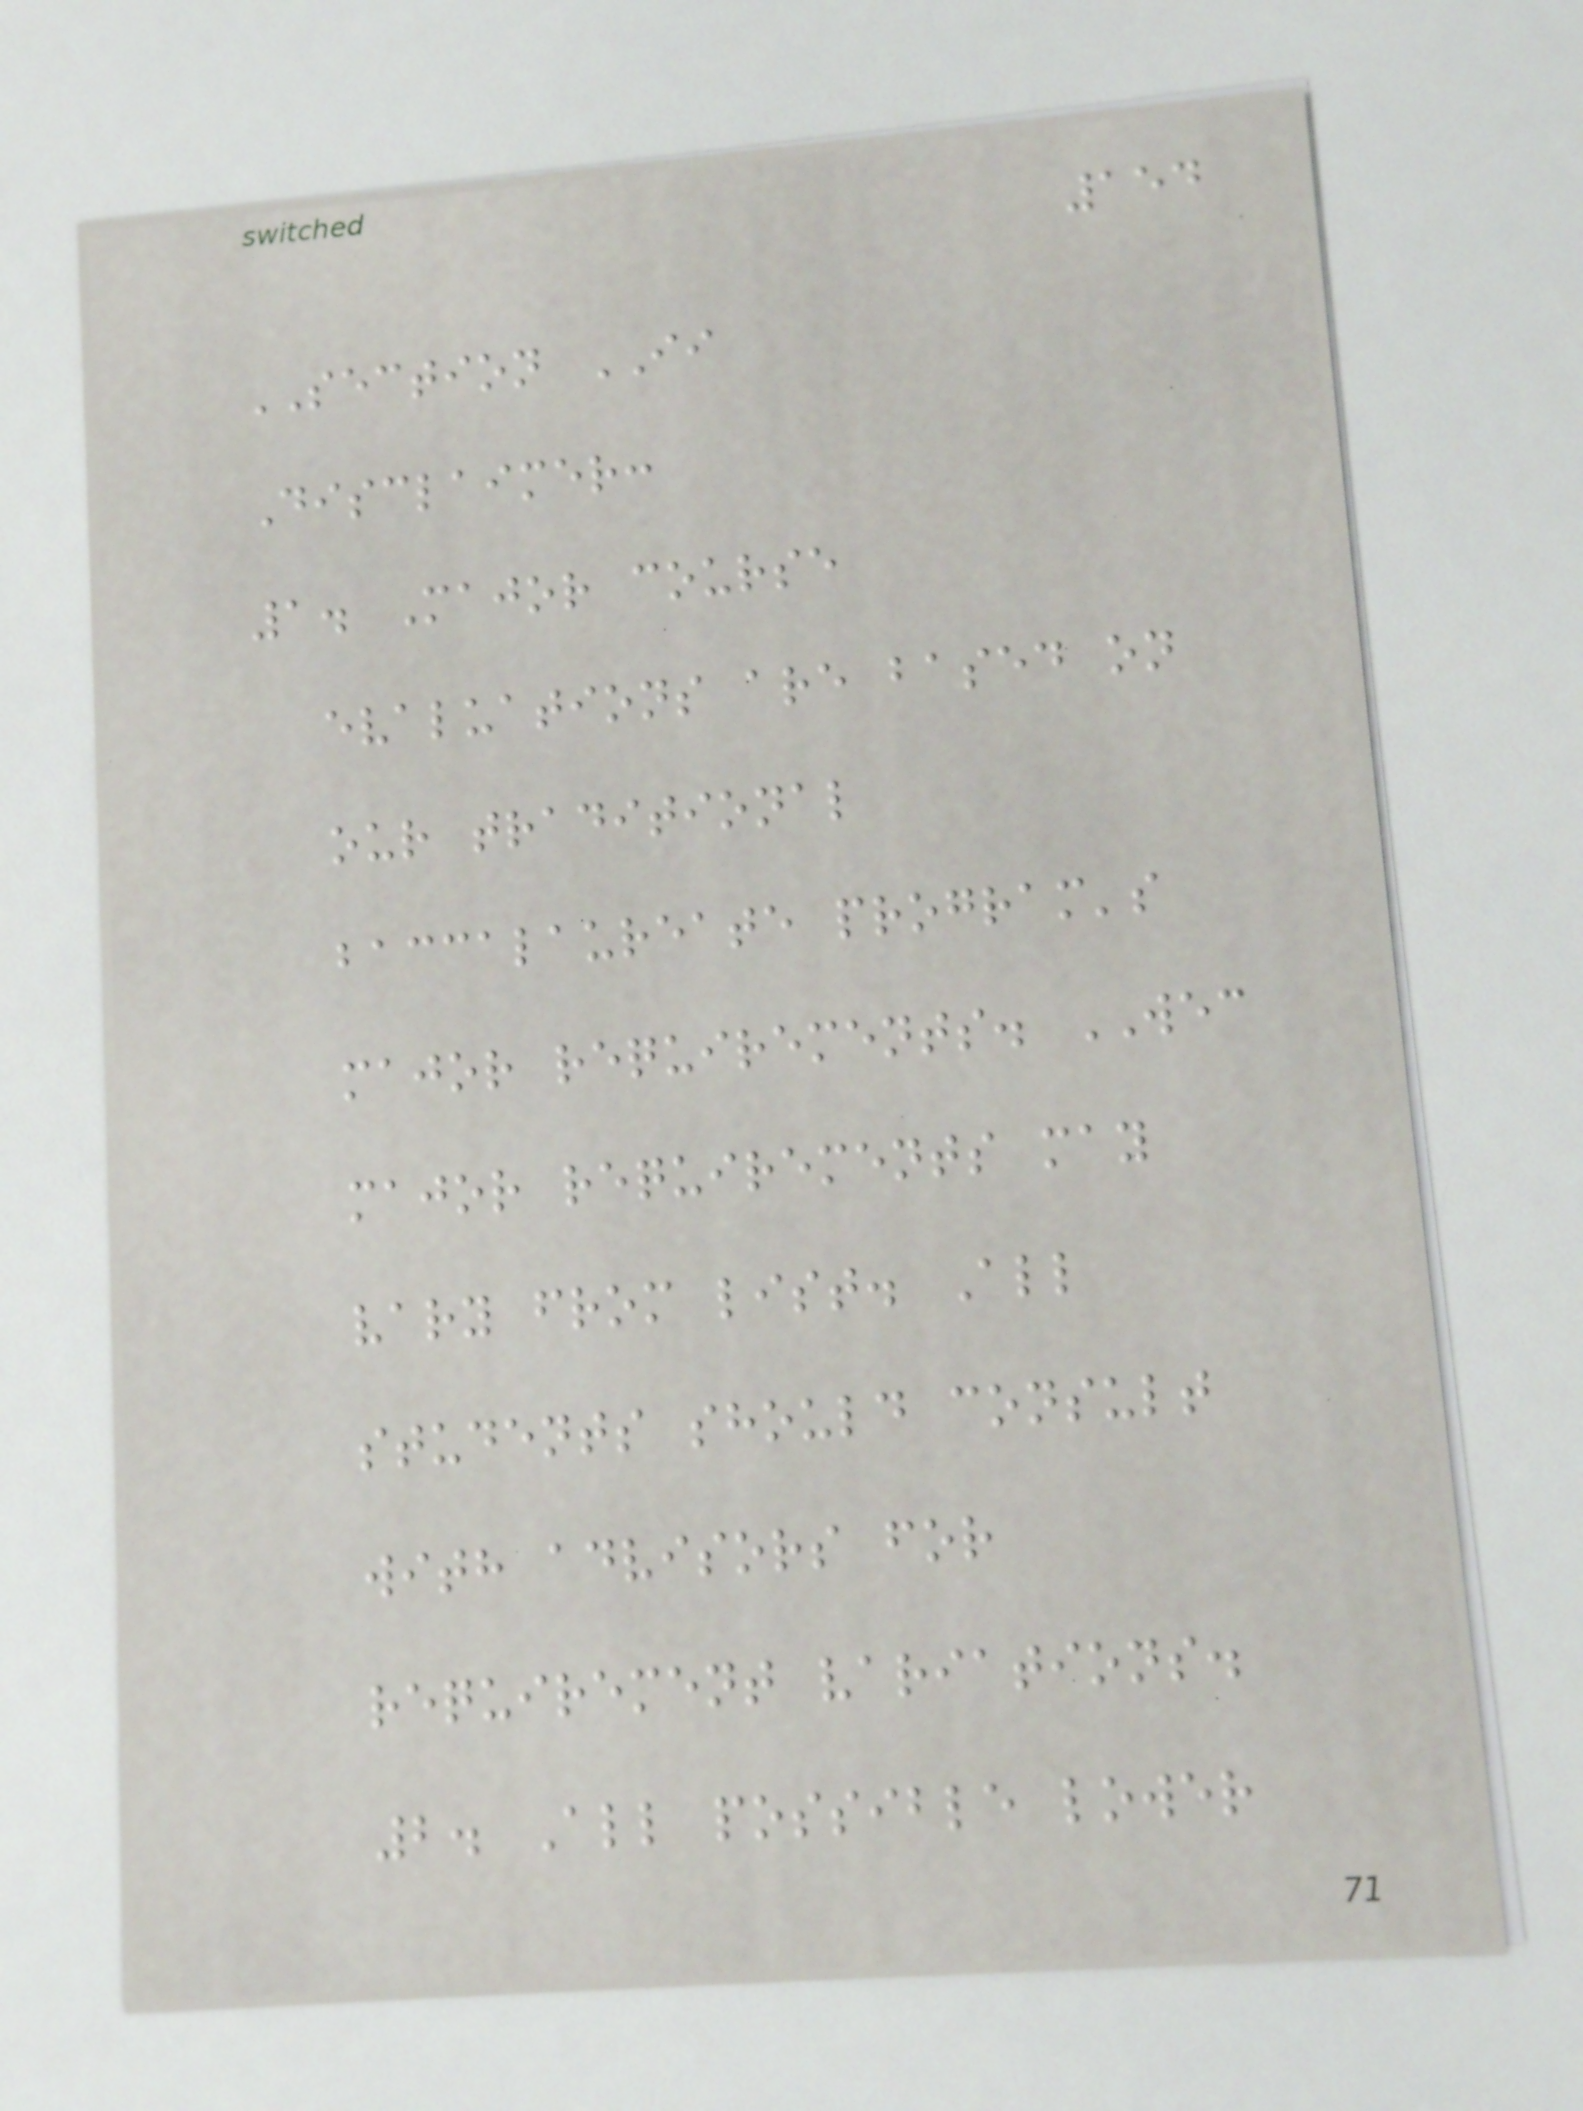154
SECTION II
Disclaimer:
1. Major course
evaluations are based on
our traditional
baccalaureate program's
major requirements. WEC
major requirements may
vary from list. All
students should consult
with advisors for
requirement variations.
2. All possible lower
